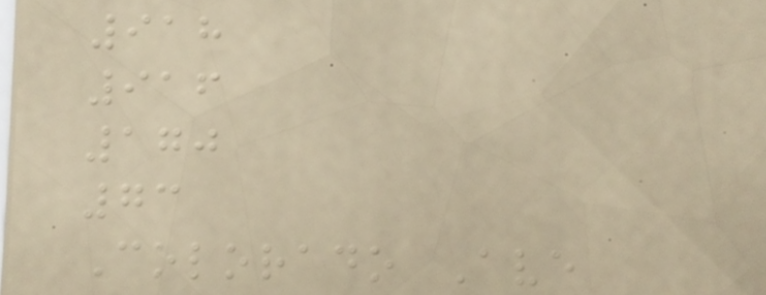918
916
170
73
Colorado Ave
